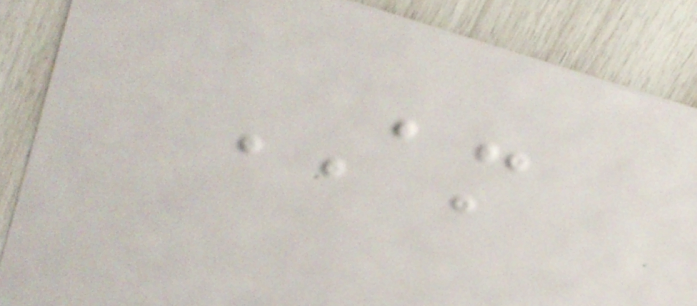AM
